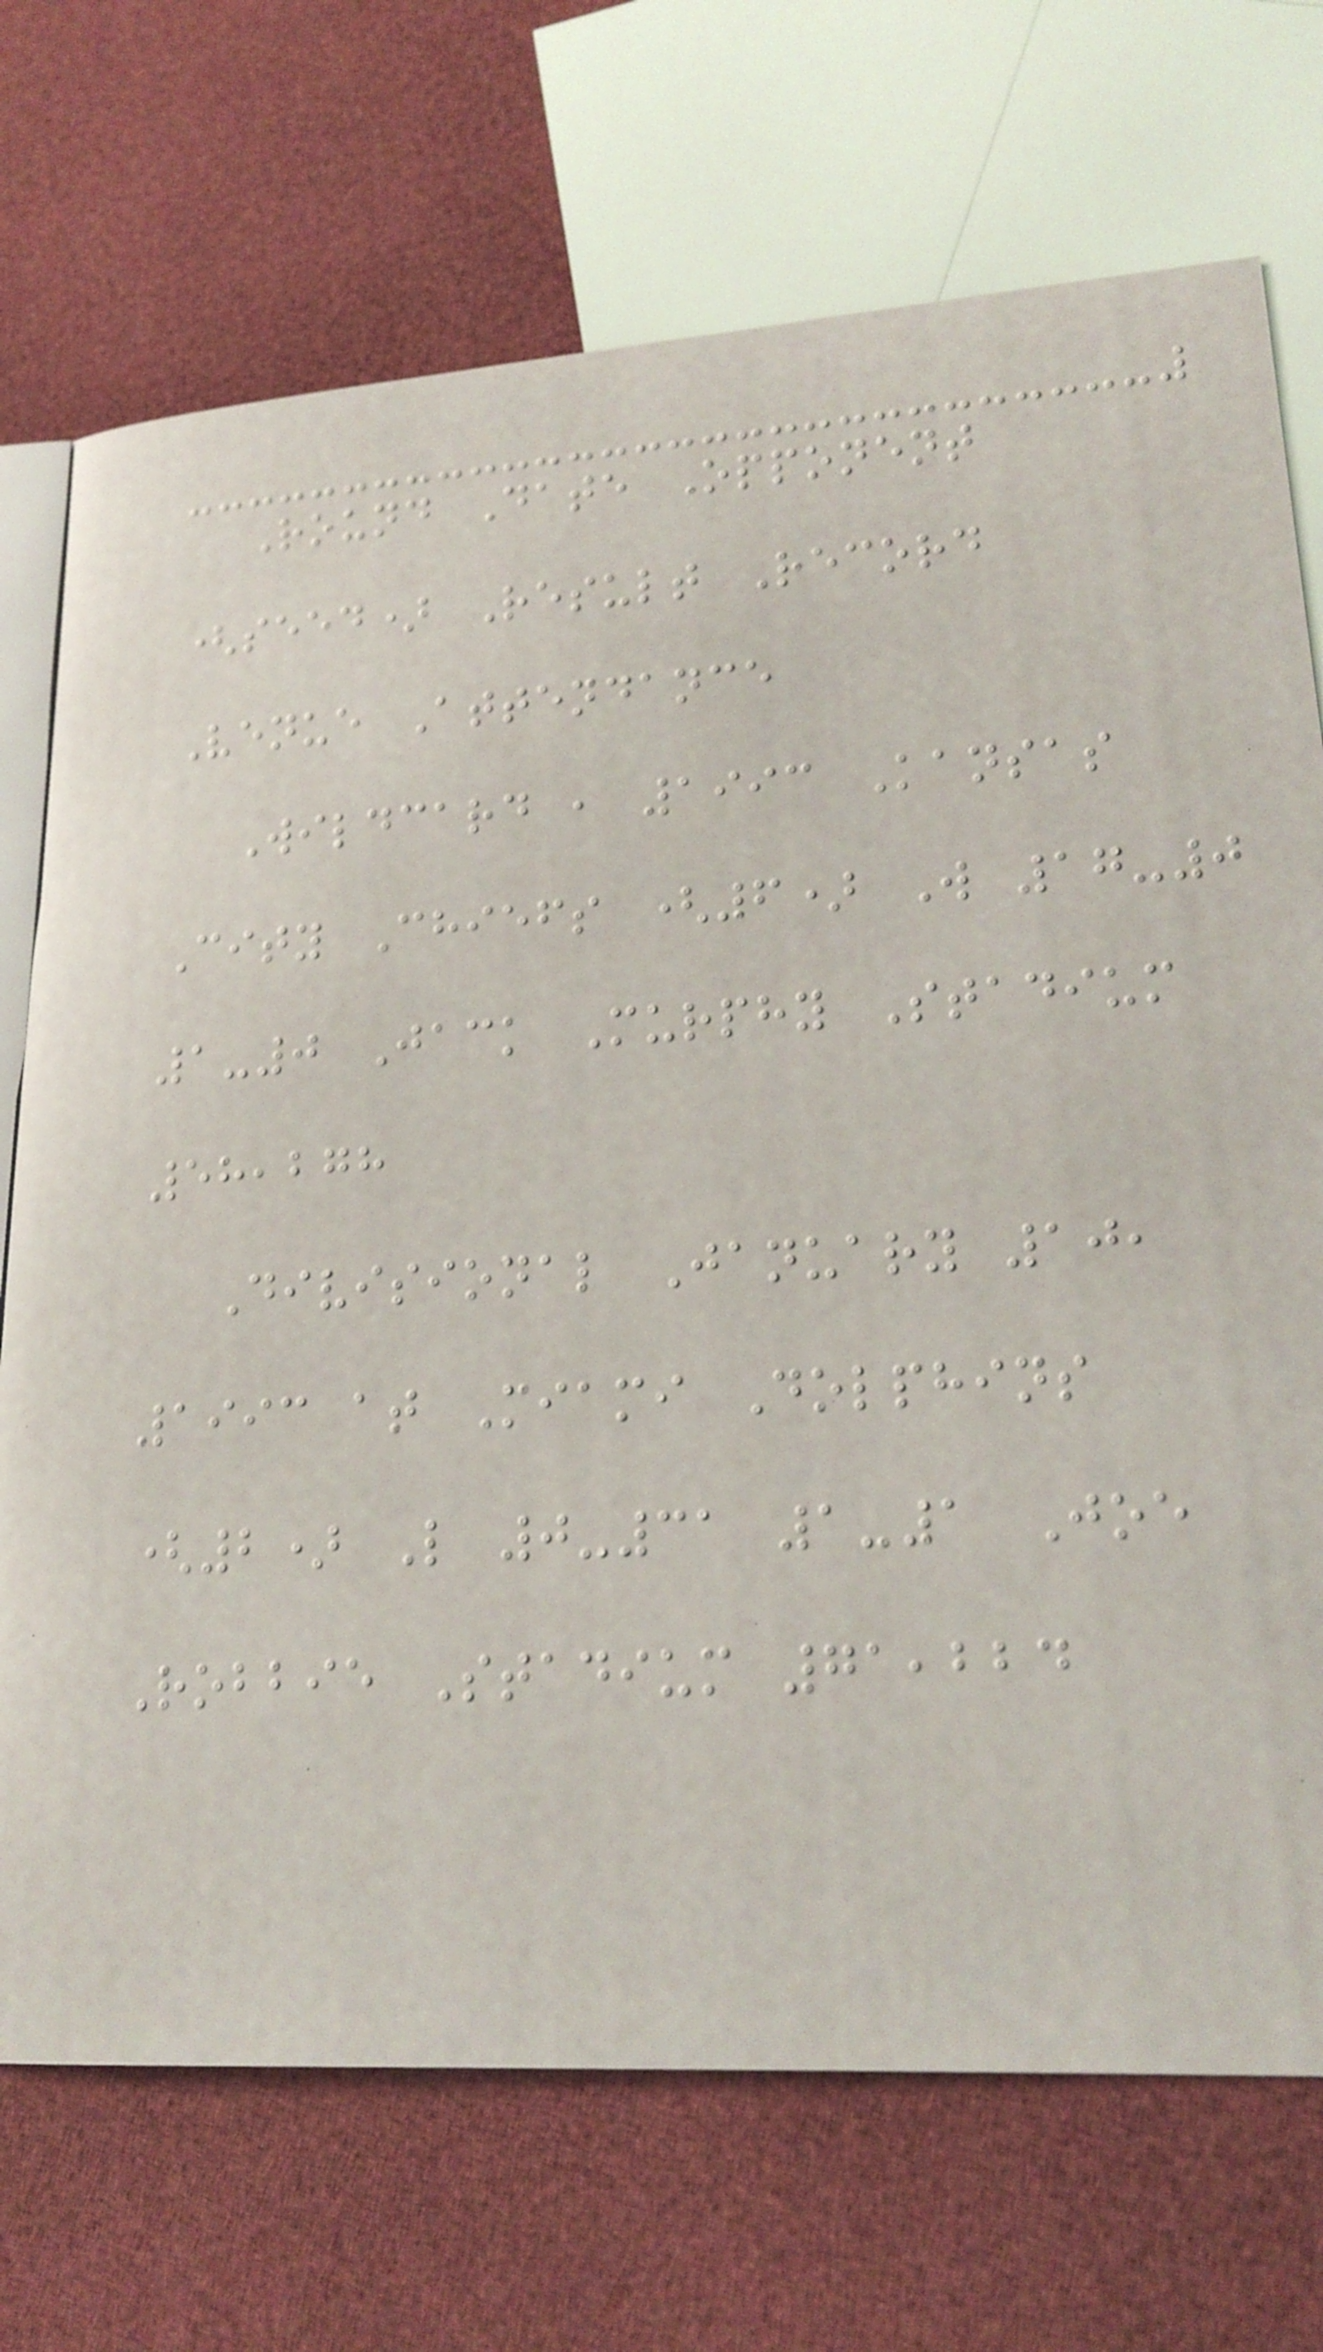Round Date Opponent
(seed) Result Record
Venue Attendance
Wildcard , 1993 Kansas
City Chiefs (6) W 17-0
1-0 Jack Murphy Stadium
58,278
Divisional January 10,
1993 at Miami Dolphins
(2) L 0-31 1-1 Joe
Robbie Stadium 71,224
